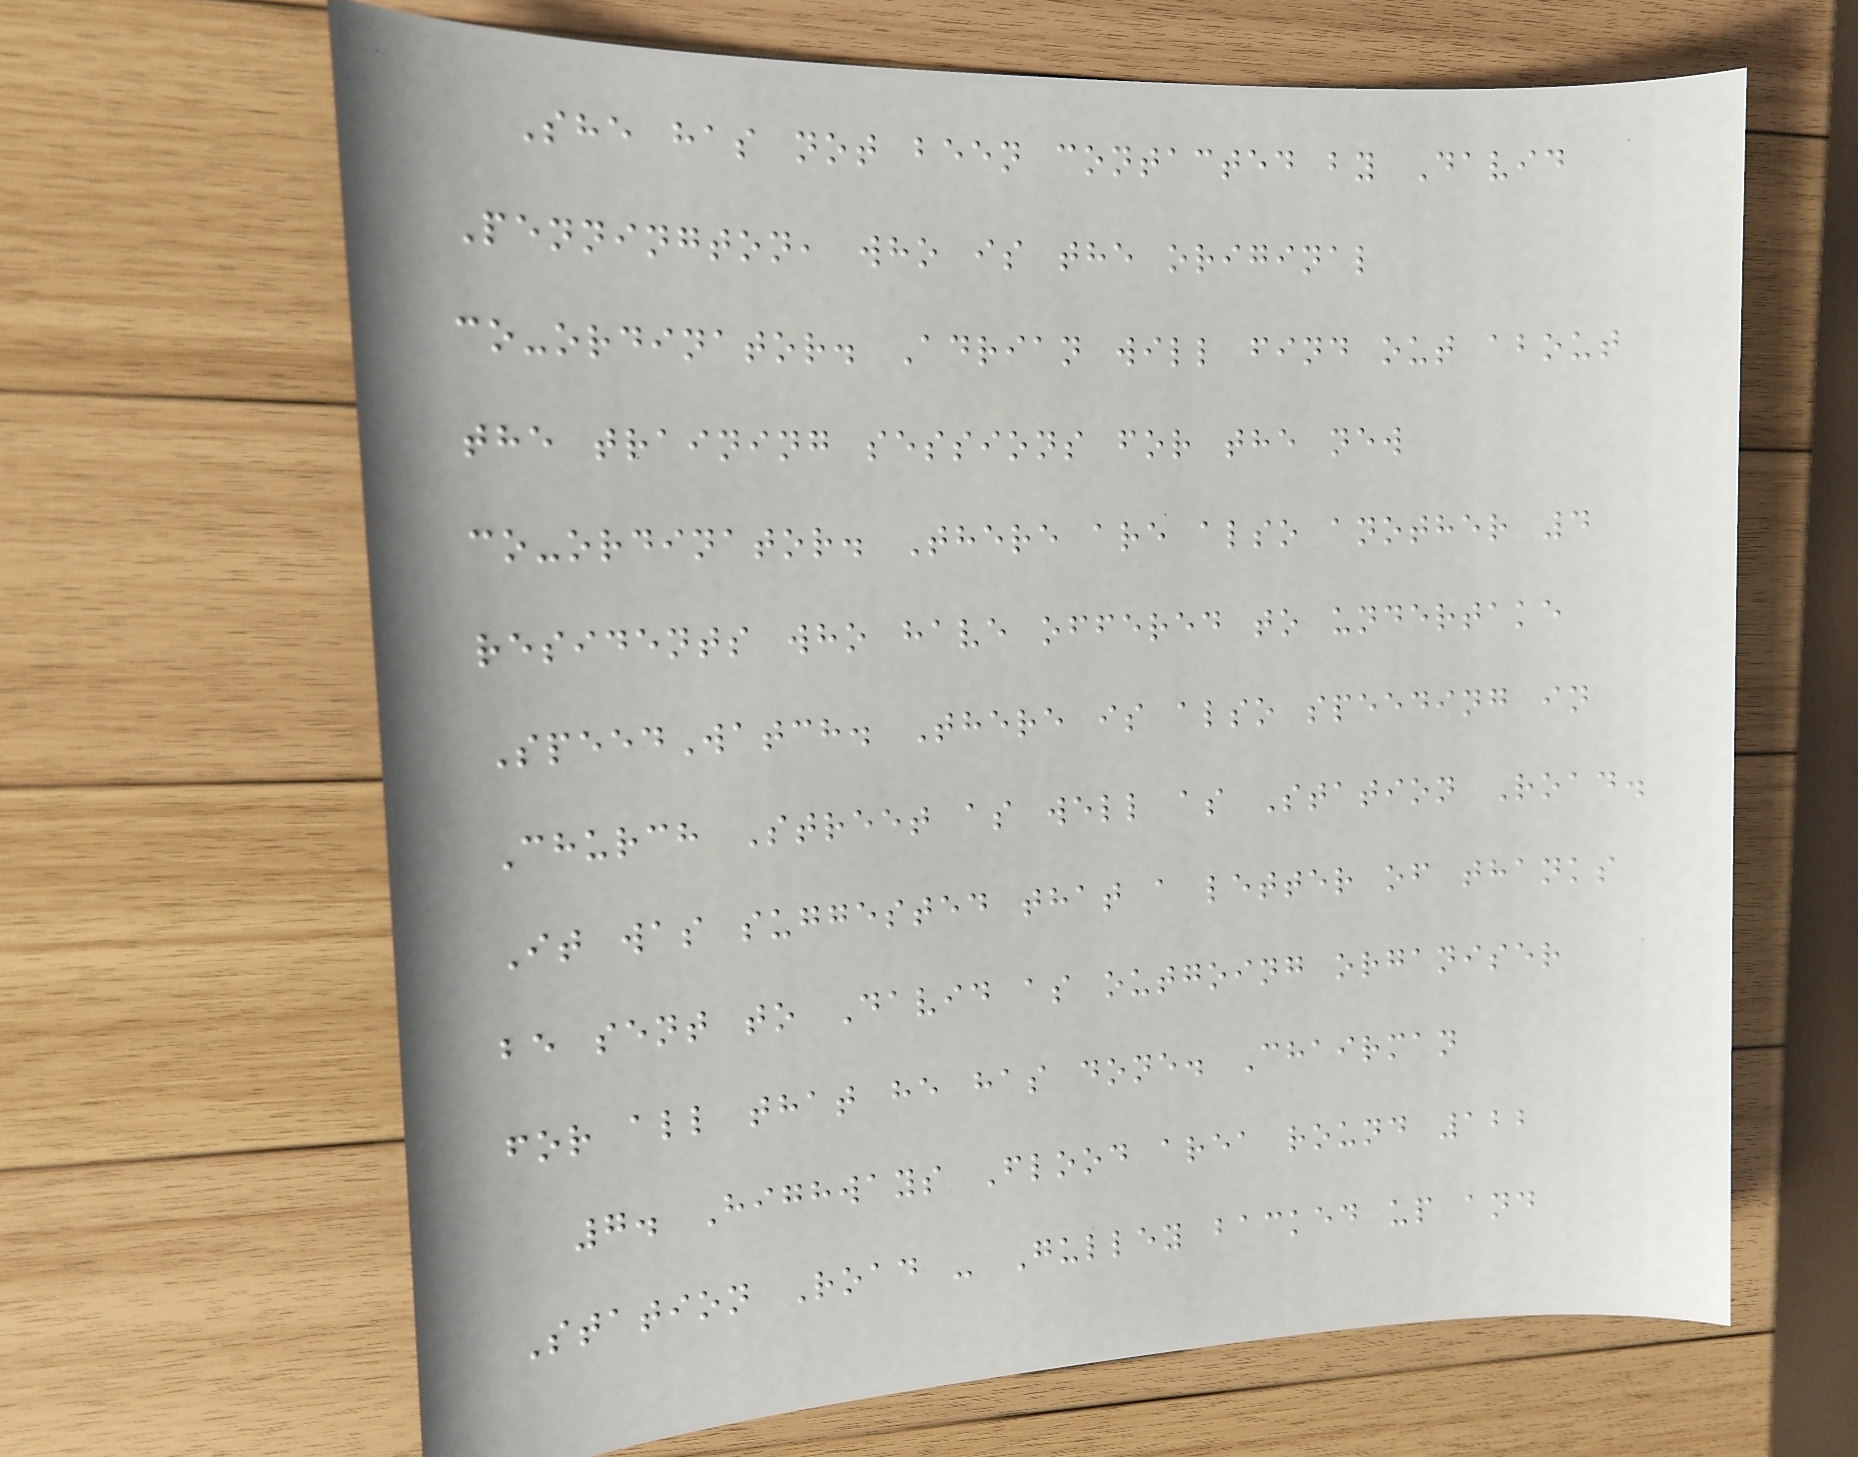She has not been contacted by David
Pennington, who is the original
co-ordinator. Adrian will find out about
the training sessions for the new
co-ordinator. There are also another 4
residents who have offered to undertake
SpeedWatch. There is also speeding in
Church Street as well as Station Road.
It was suggested that a letter of thanks
be sent to David as outgoing organiser
for all that he has done. Chairman
7. Highways Flood area round 122
Station Road - Gulley backed up and
